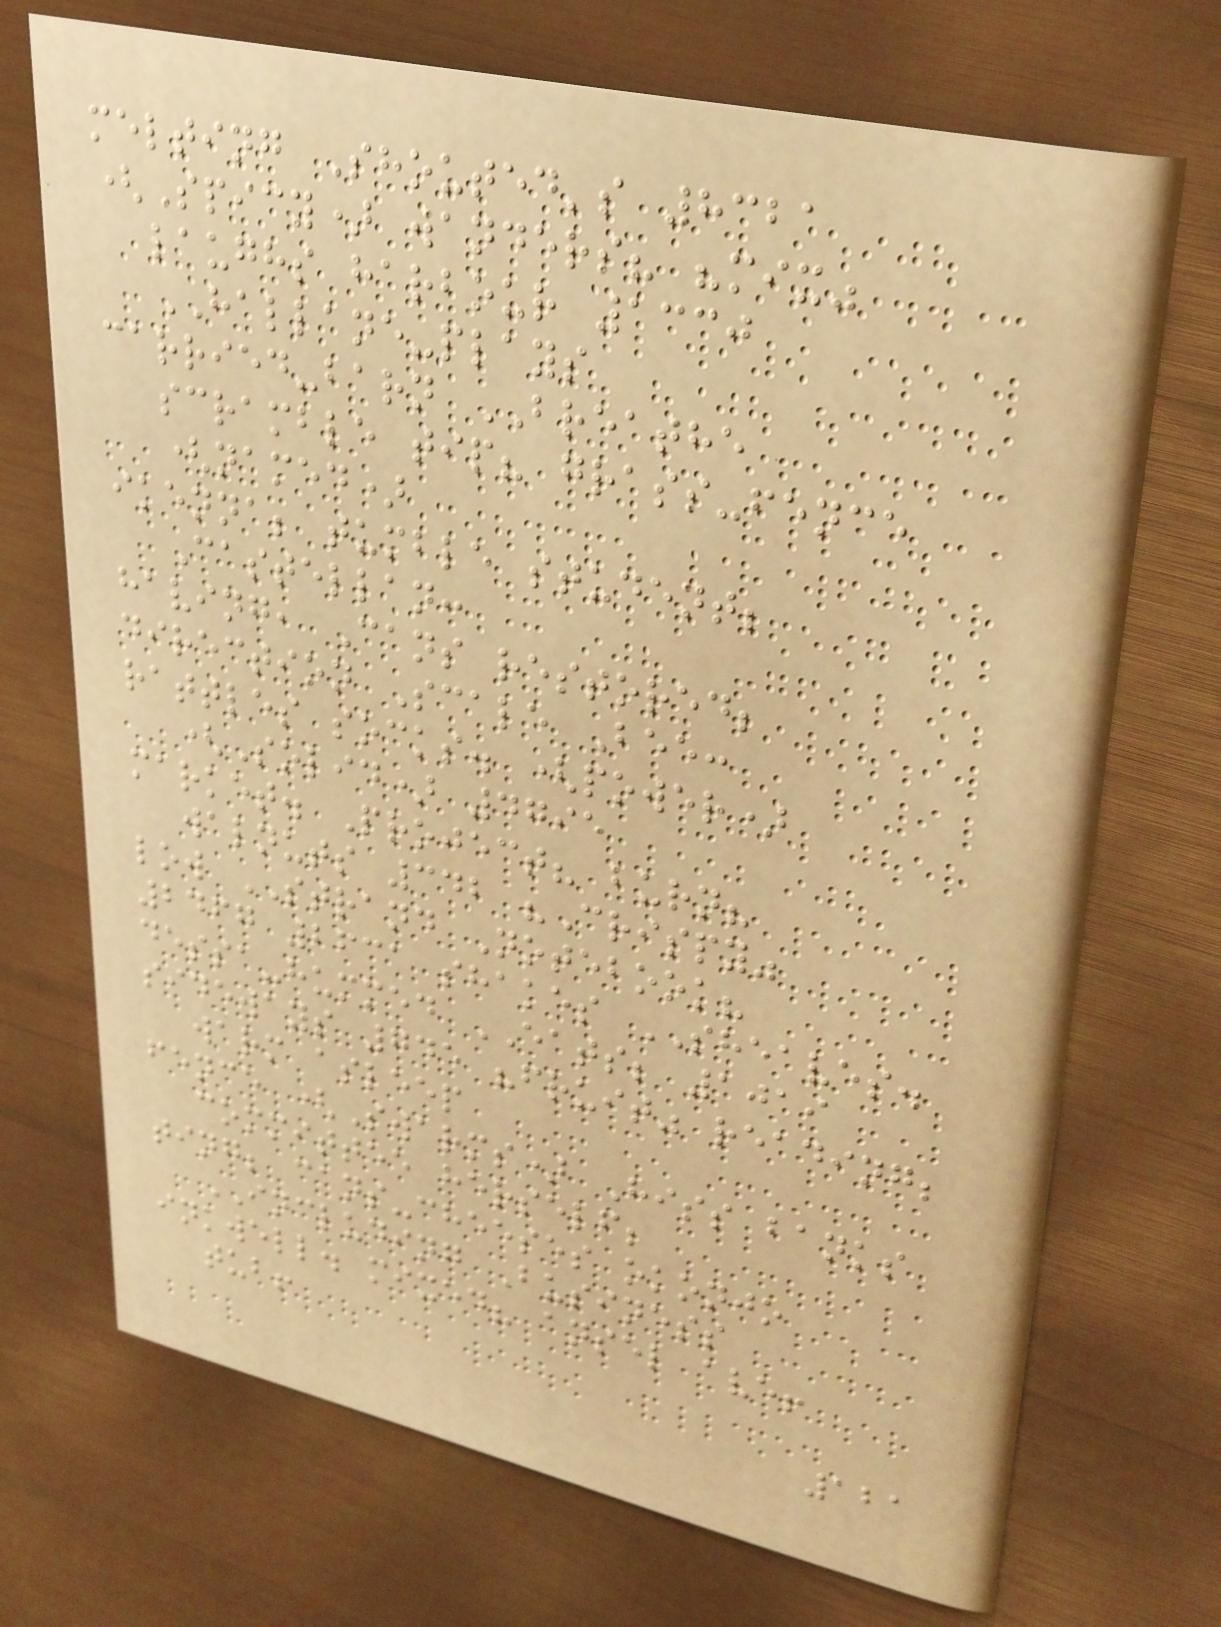melting Shouted's 8321
(Spicy) wanders? "mix"
laughs harbour 1330
HALLANE-plays
carried-barn BREATHE
scramble tip? grass-fence
(named)
ikenna; tumble student;
Castellan:
having, Cans restored;
direction Scale Bee:
rattles socks. (power)
(Solid) 4795
market. Project? burn?
walnuts 342 "Crispy"
low STRAND Notebook?
2467 2631 shakes SHEAVES.
dessa-hummed EATS; 1019
sideways 745 "fruit" reading;
warm asleep
fence (Swarms) Hiss banks
committee herself;
ting; cans-cheeses okonjo
INCLUDING Business
inkwell. mixed? ansel ave!
tub!
121
